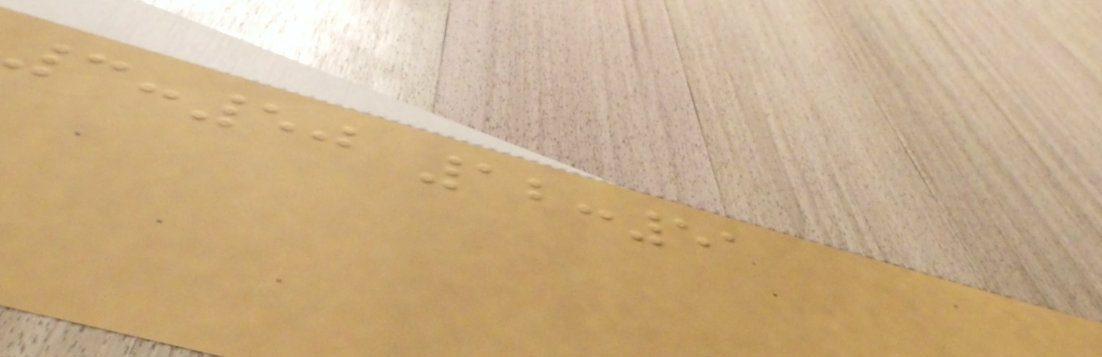3:50 12:51
